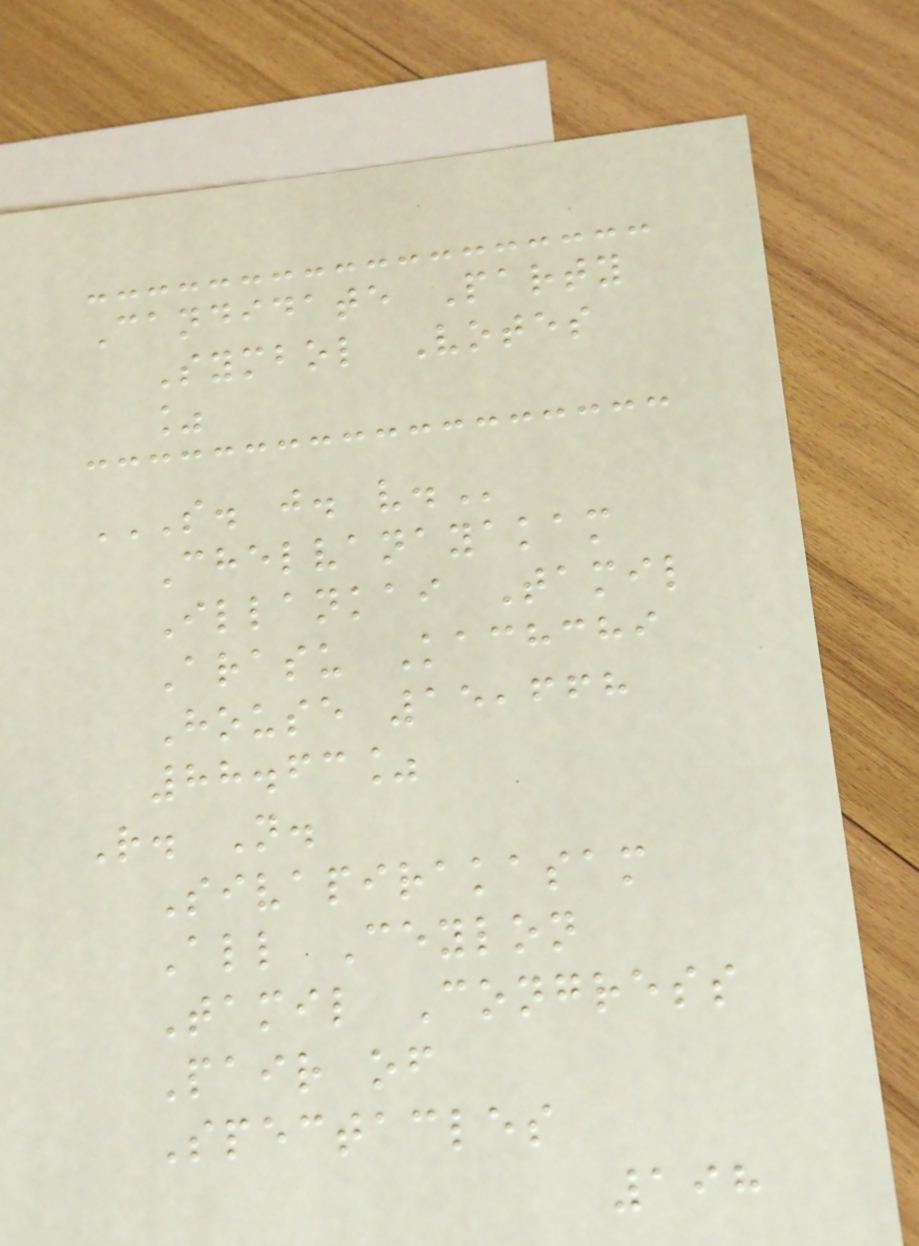Candidate Party
Symbol Votes
%
S. J. V.
Chelvanayakam
Illankai Tamil
Arasu Kachchi
House 15,668
88.63%
R. N.
Sivapirakasam
All Ceylon
Tamil Congress
Pair of
Spectacles
198
